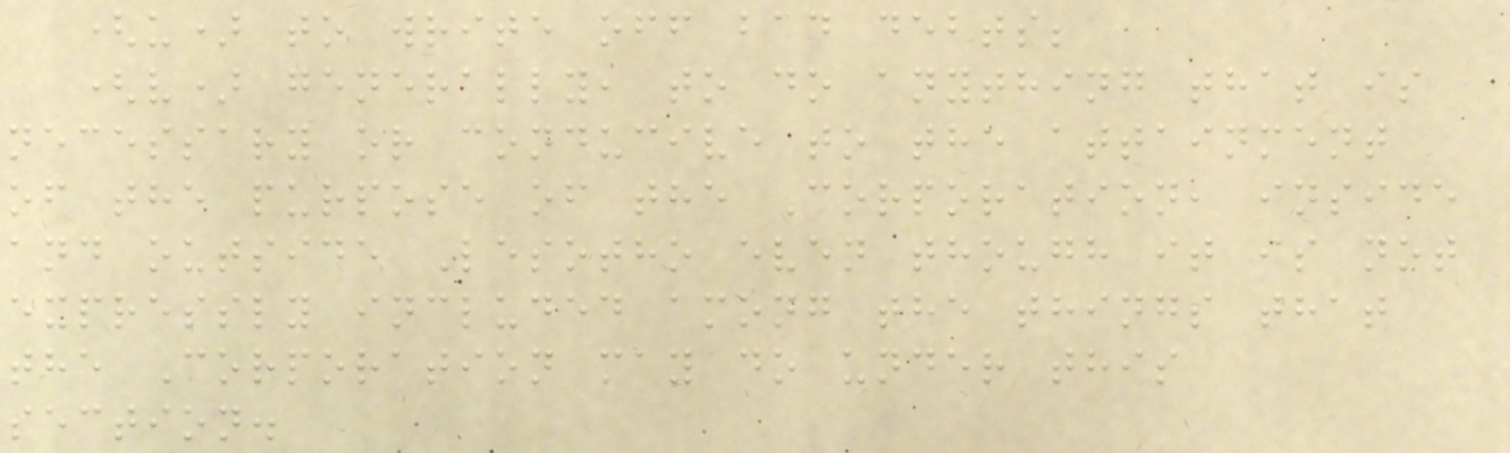(u) to write off bad debts;
(v) generally, to do anything that is
necessary or conducive to the attainment
of the purpose of the Corporation, inside
and outside Lesotho even though it is not
expressly included among the things that
the Corporation may do under this
section.
